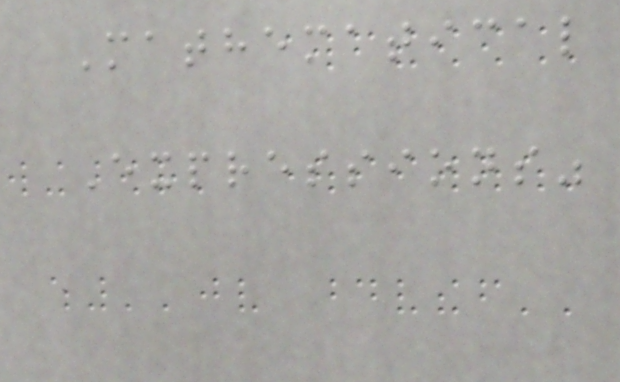Mathematical
Expressions"
